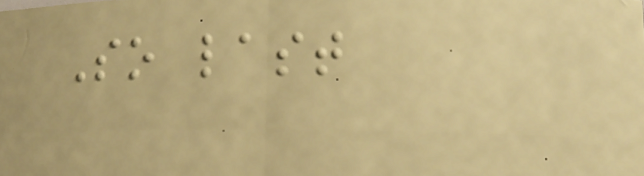So last
